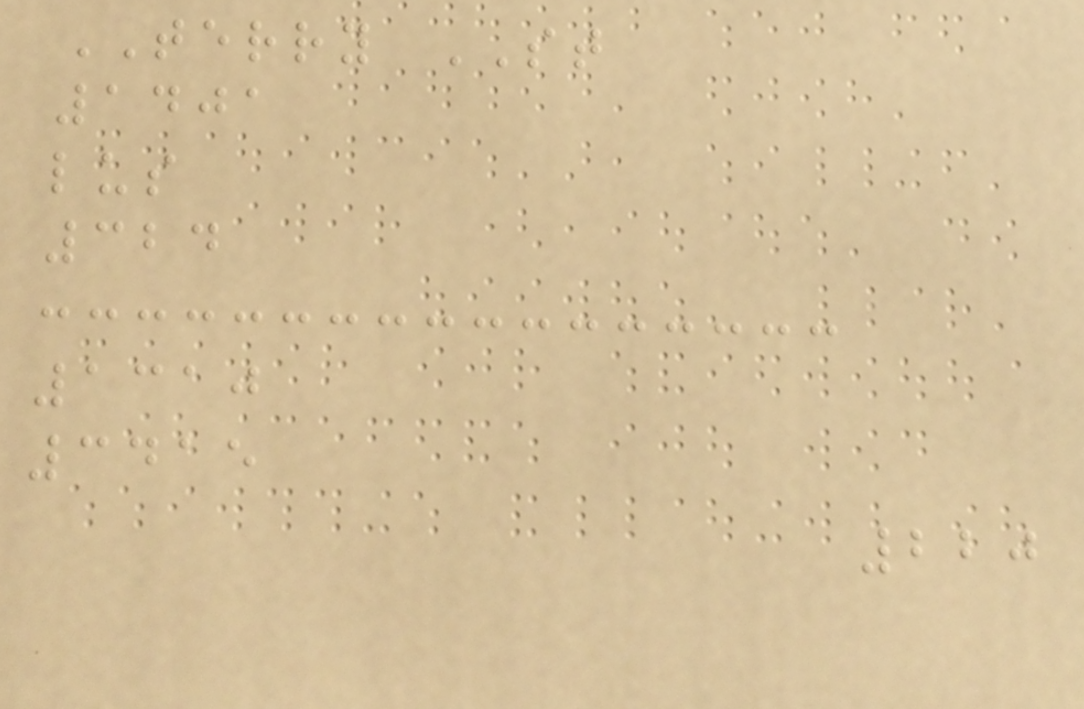TERRY ST
1401
lus
324
1310
3415
220
